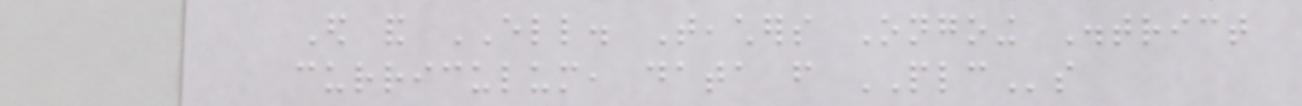Ed and ELL. Teachers Ongoing District
curriculum, data from PLCs
